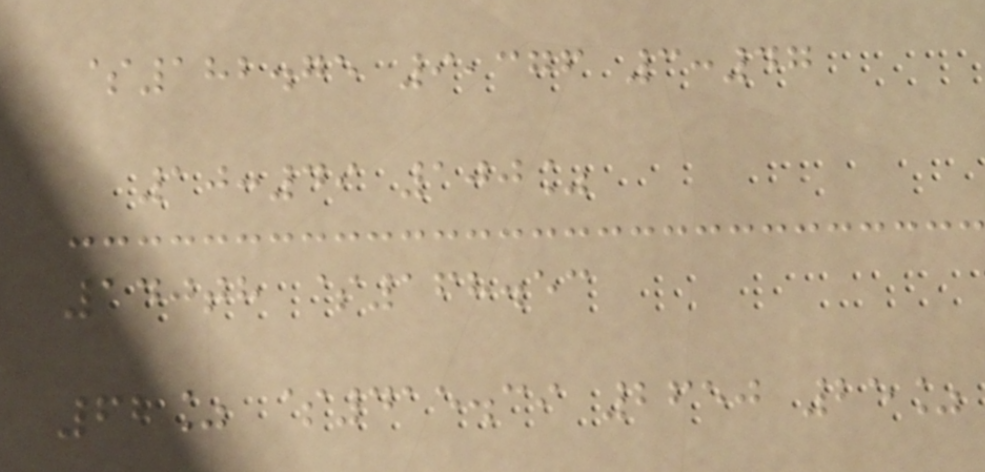$182.75 9,376 3:47
10:49 100%
140th $168.53
62% $415.39 2650 25%
